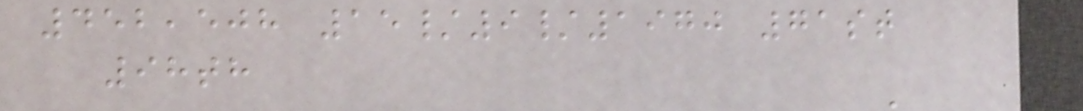452,508 15/9/1970 71st
98th
